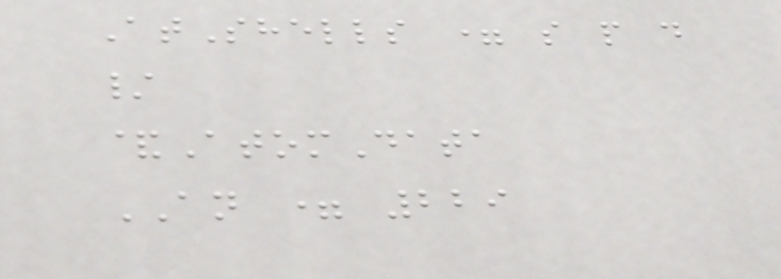AtShells = s p d
/
&AtomData
AN = 229
